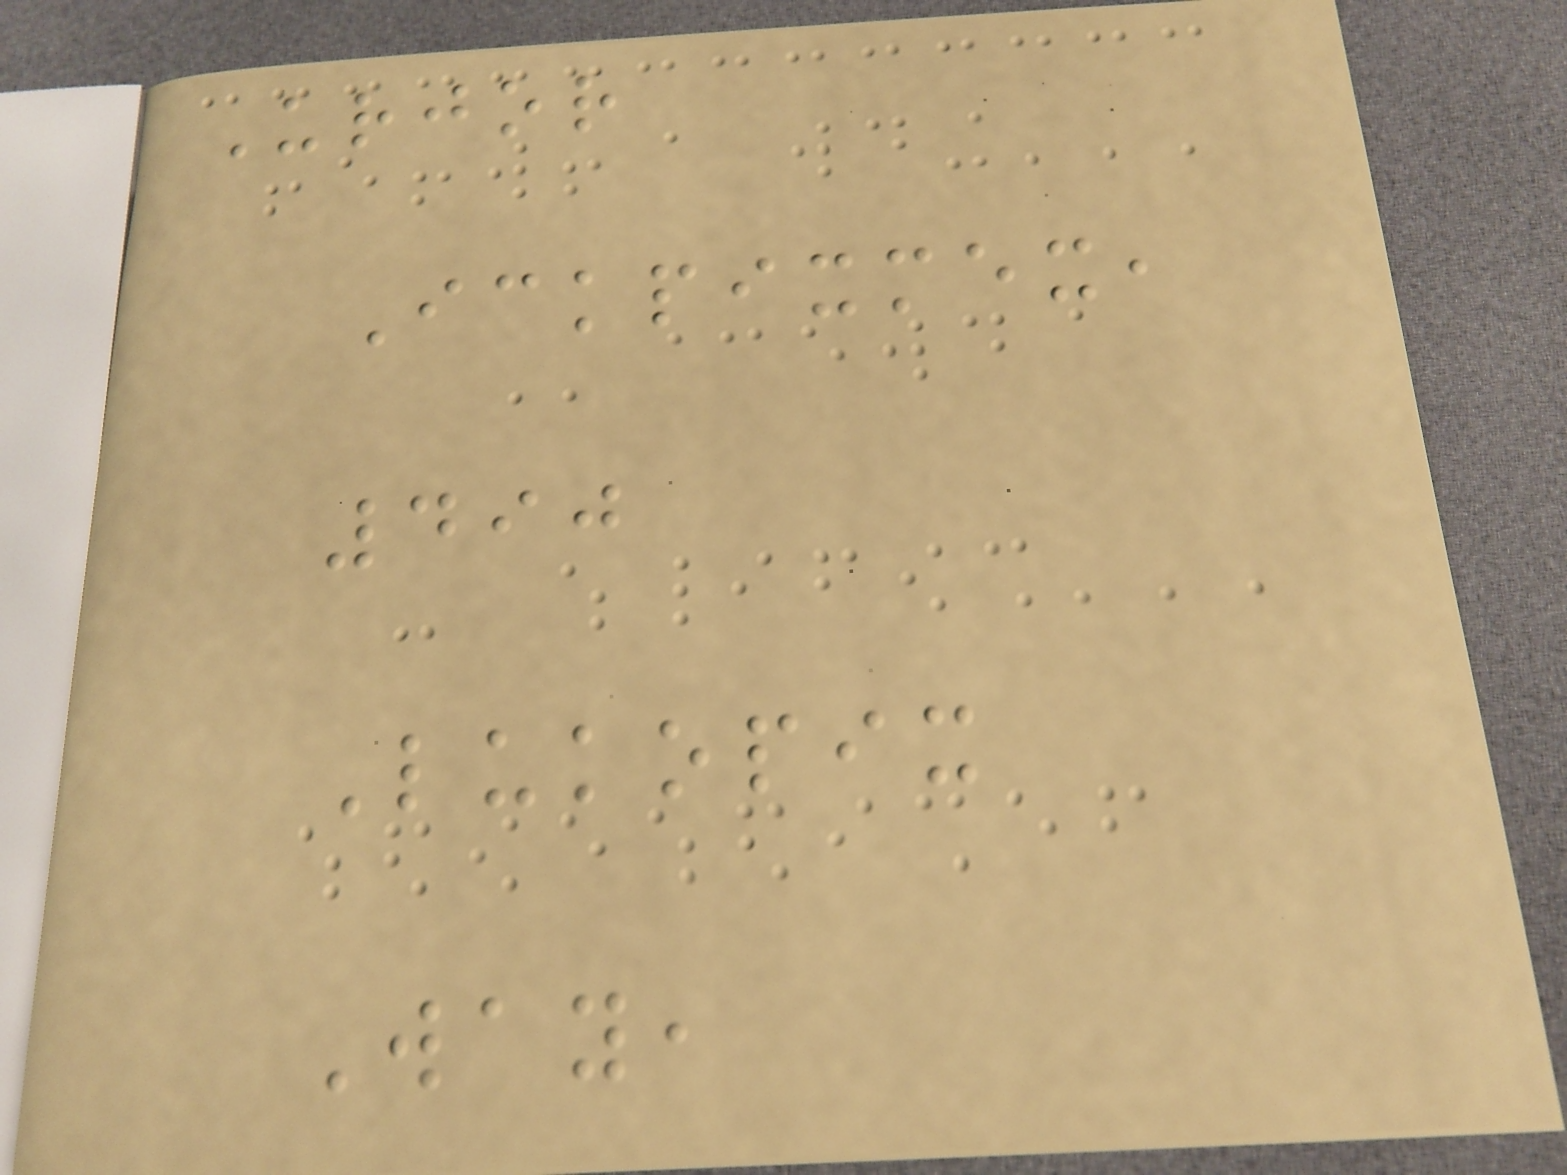Urjor
Ickpixmex,
490
Lukopix
Way,
